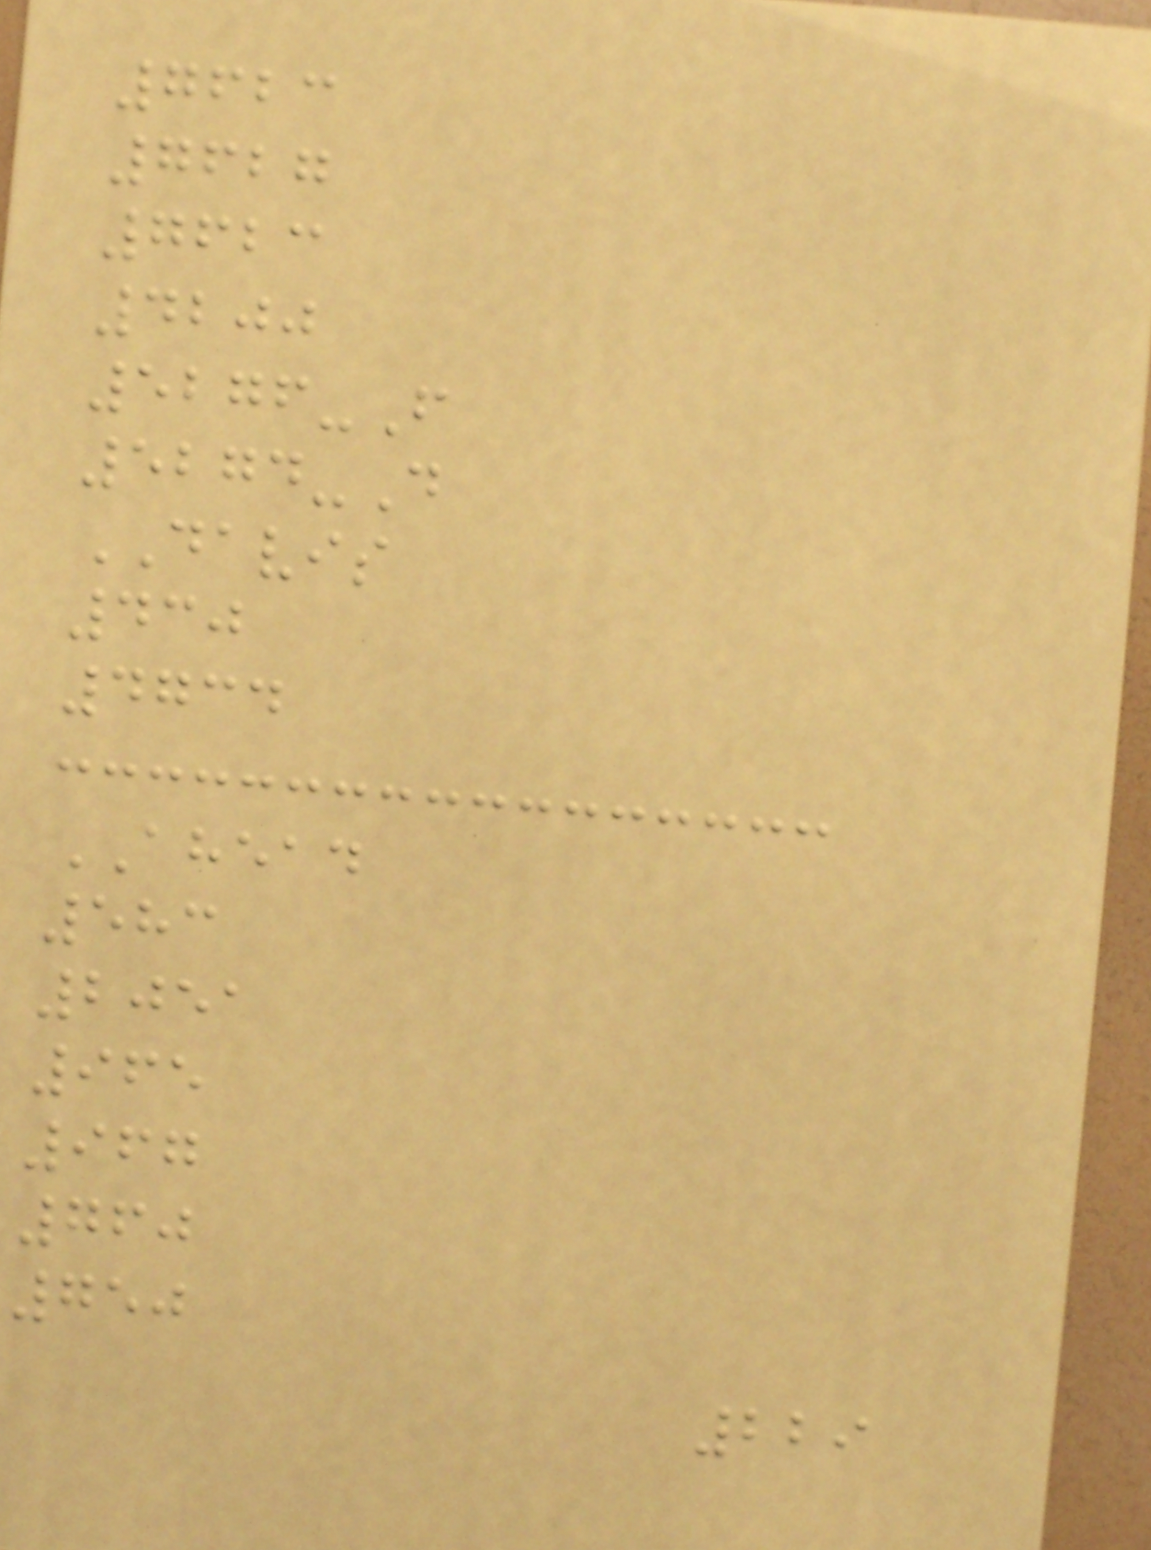7623
7627
7623
4200
5276-F
5274-D
DAVIS
430
4734
AHEAD
583
2051
965
967
760
750
229
